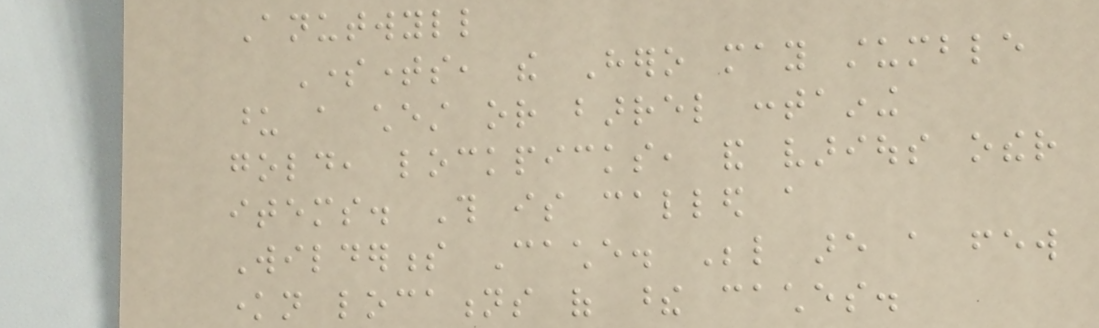Anutwyll
Sometimes, the Hero may stumble
upon a chest or barrel containing
gold, lockpicks, and various other
items. This is called a
Wilderness Cache. Below are a few
known locations of these caches.
